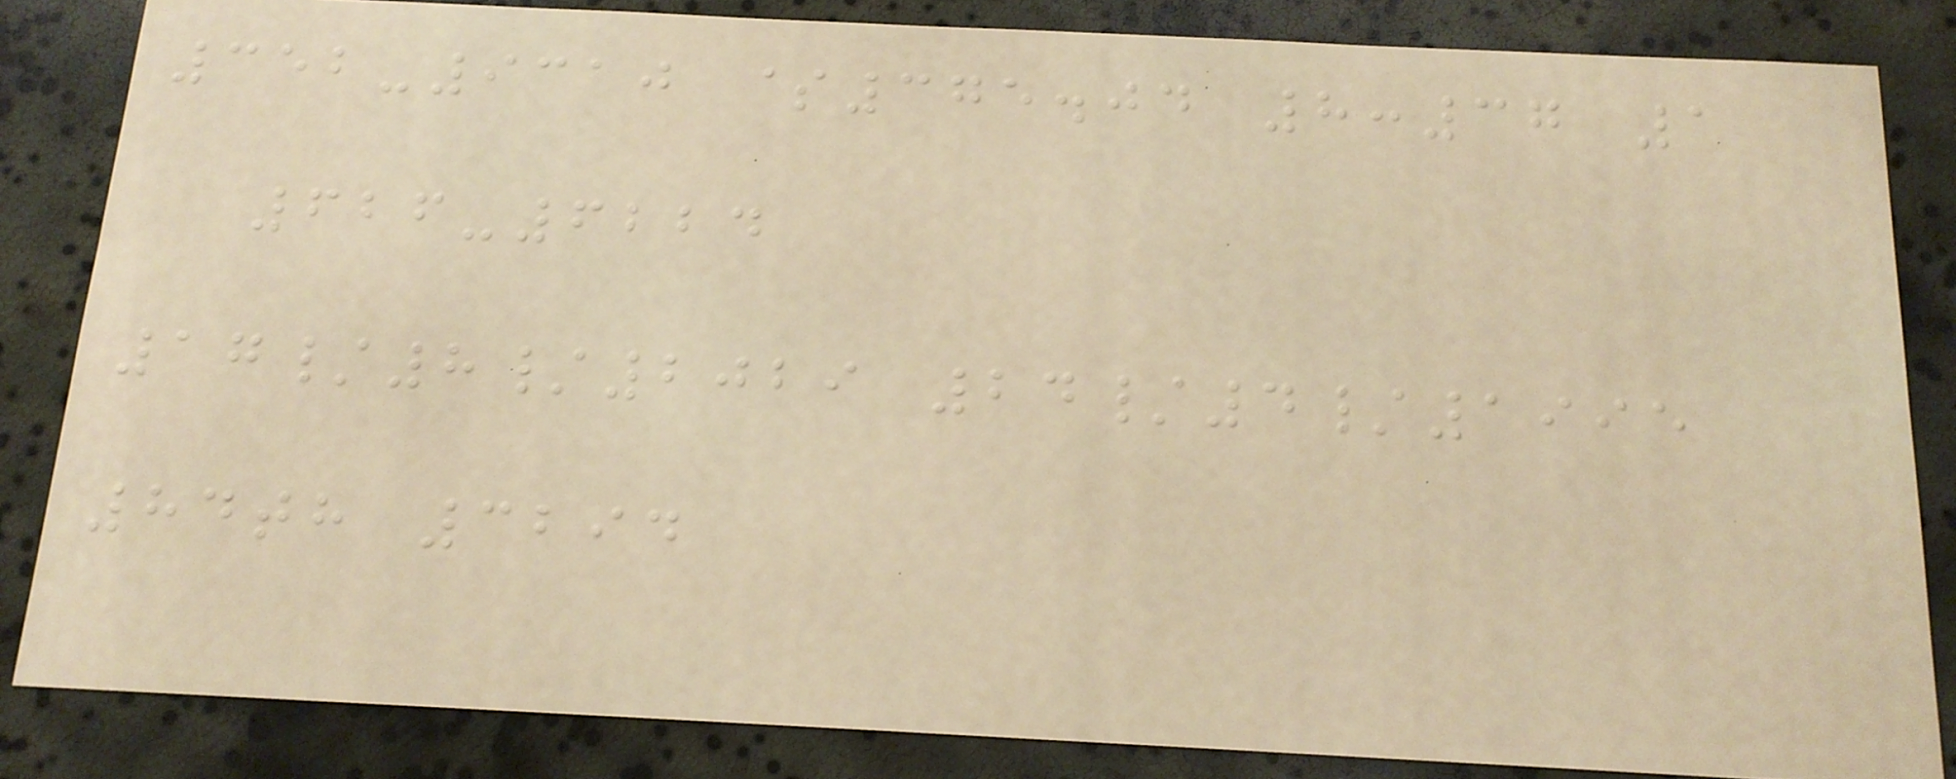352-9310 $375.04 8:37 1
626-6224
17/8/2029 24/4/1995
84th 3294
